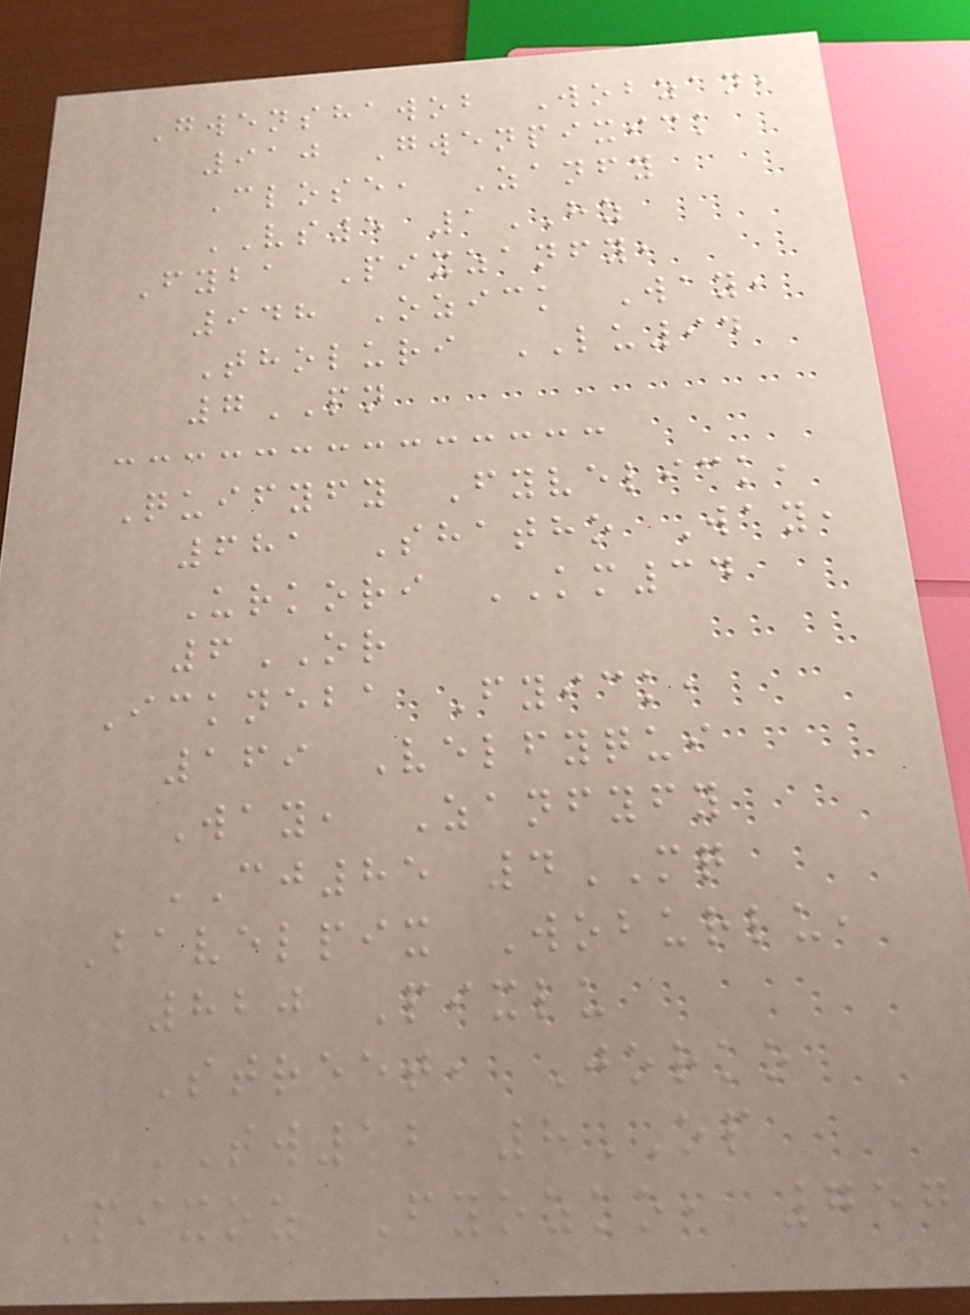Gwenshawob Wobzan,
910 Gwenpixick
Close, Zanfy
VS5 1HZ
Fyba Pixzanfy,
948 Ozick Way,
Tholuri LU94
7PN
Quifyfy Fyvelick,
681 Shatho Way,
Urkori KM34
6OR
Ickneba Fyick,
169 Velfyqui
Way, Zanfyfy
CJ85 4MQ
Bavelpix Woburlu,
820 Pixlu
Street, Jorko
TW12 8OP
Pixoz Fyozko, 757
